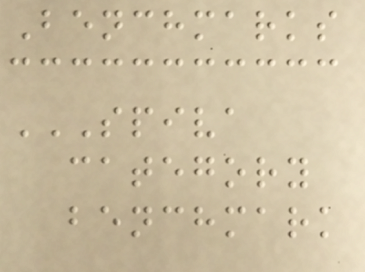Benchmarks
SPIVA
CATEGORY
BENCHMARK
